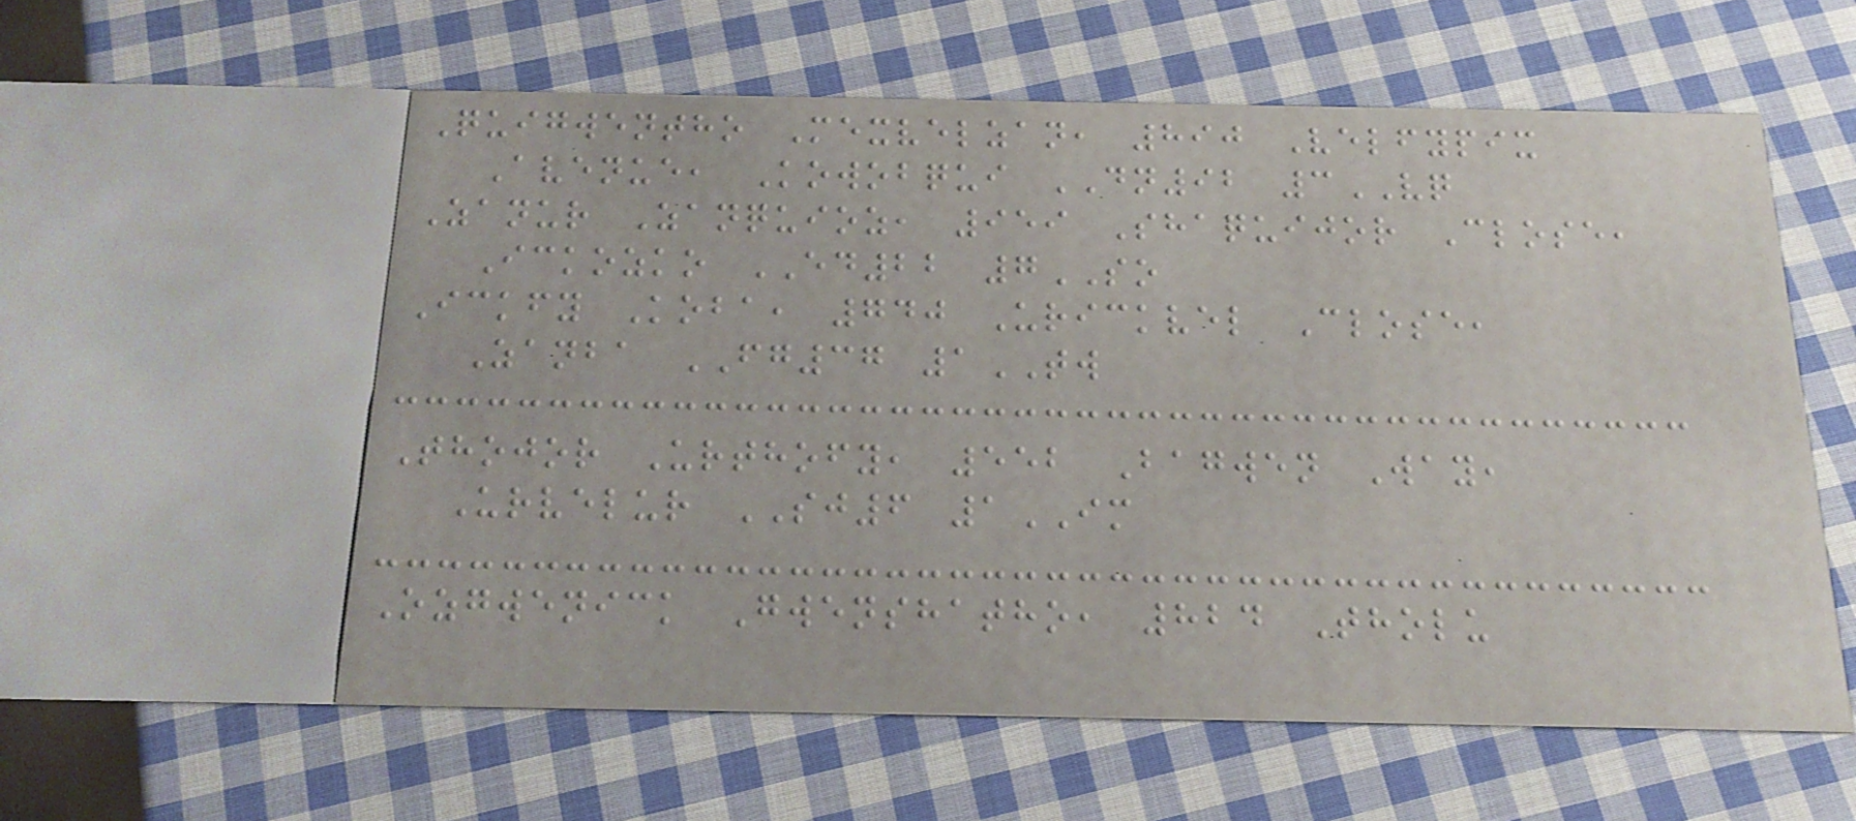Quigwentho Mexvelzan, 890 Velfypix
Avenue, Kowobqui DN92 3VQ
Zanur Zanquioz, 959 Shaquijor Close,
Ickozko ED22 7SO
Ickfy Koba, 740 Urickvel Close,
Zanba FG37 1TW
Thojor Urthofy, 552 Bagwen Way,
Urvelur SJ6 1IM
Ozgwenick Gwenshatho, 824 Tholu
